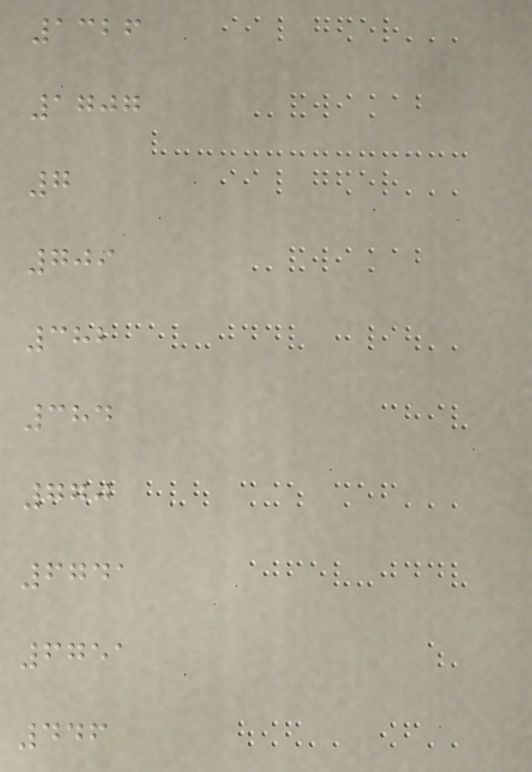1326
1707
7
709
382
384
770
6741
6751
446
